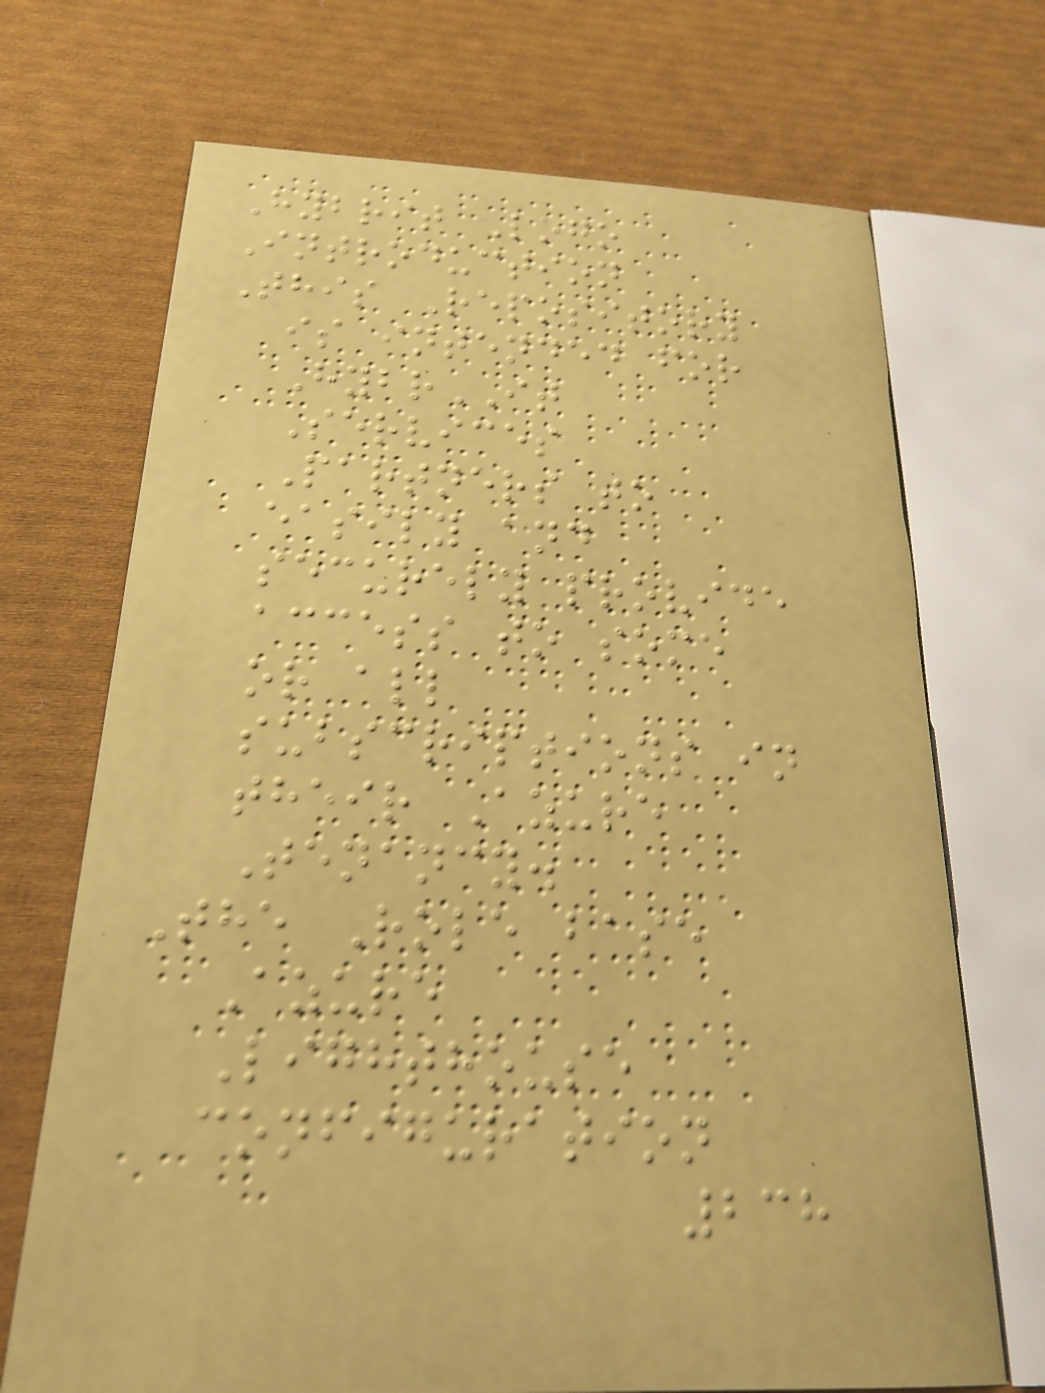Hybrit Logo
Introduction
This Repository
is intended for
HybrIT
Services
Partners to
easily and
securely provide
access to some
or all
subscriptions in
their Azure
Tenancy.
The Role base
Azure
Lighthouse
configuration
238
